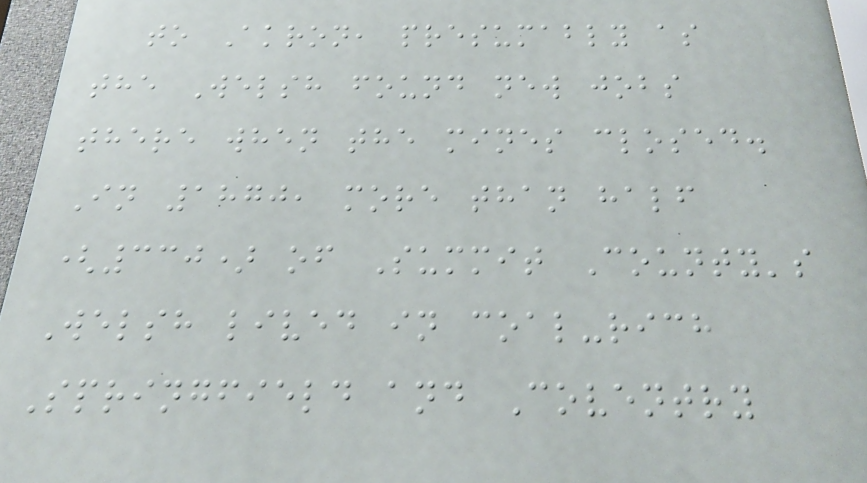to Akron, presumably as
the Welsh found new jobs
there when the mines closed.
In 1870, more than half
(330) of Summit County's
Welsh lived in coal-rich
Springfield and Coventry
